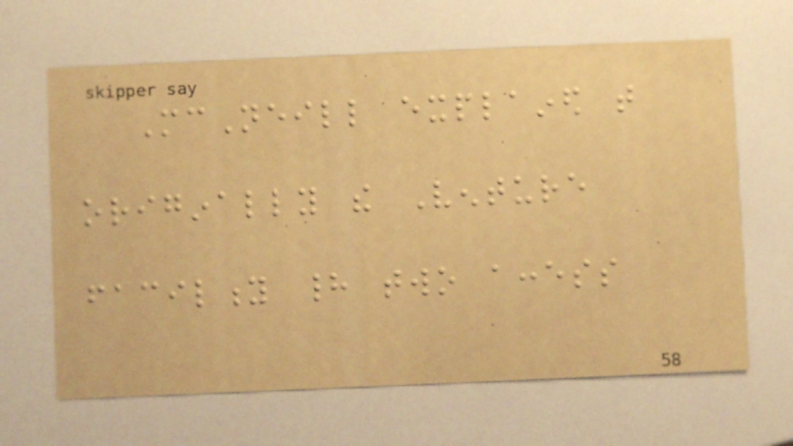McNeill explained that
originally the Venture
facility had two access
